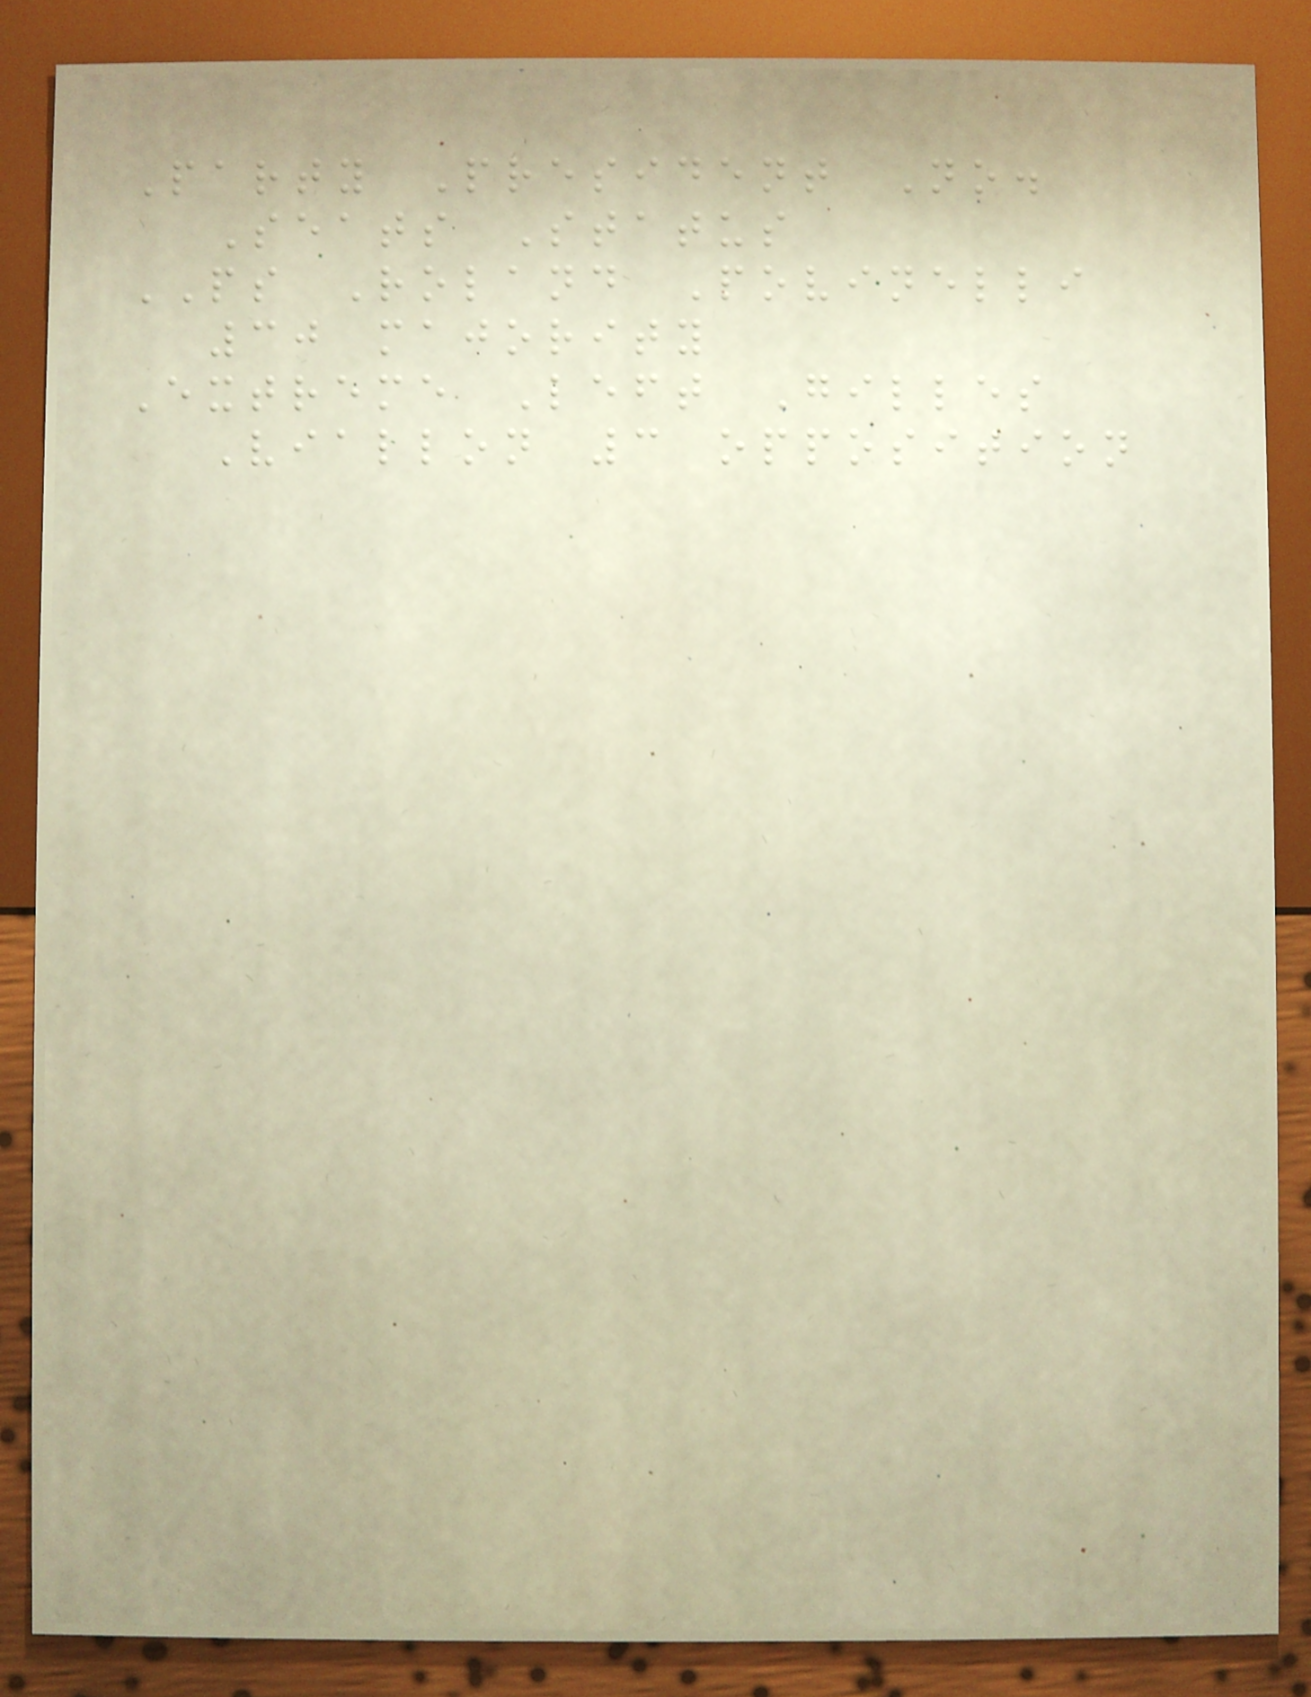Party President No.
Seats Status
PS Roland Povinelli
30 majority
Extreme Left Gilles
Viallon 3 opposition
